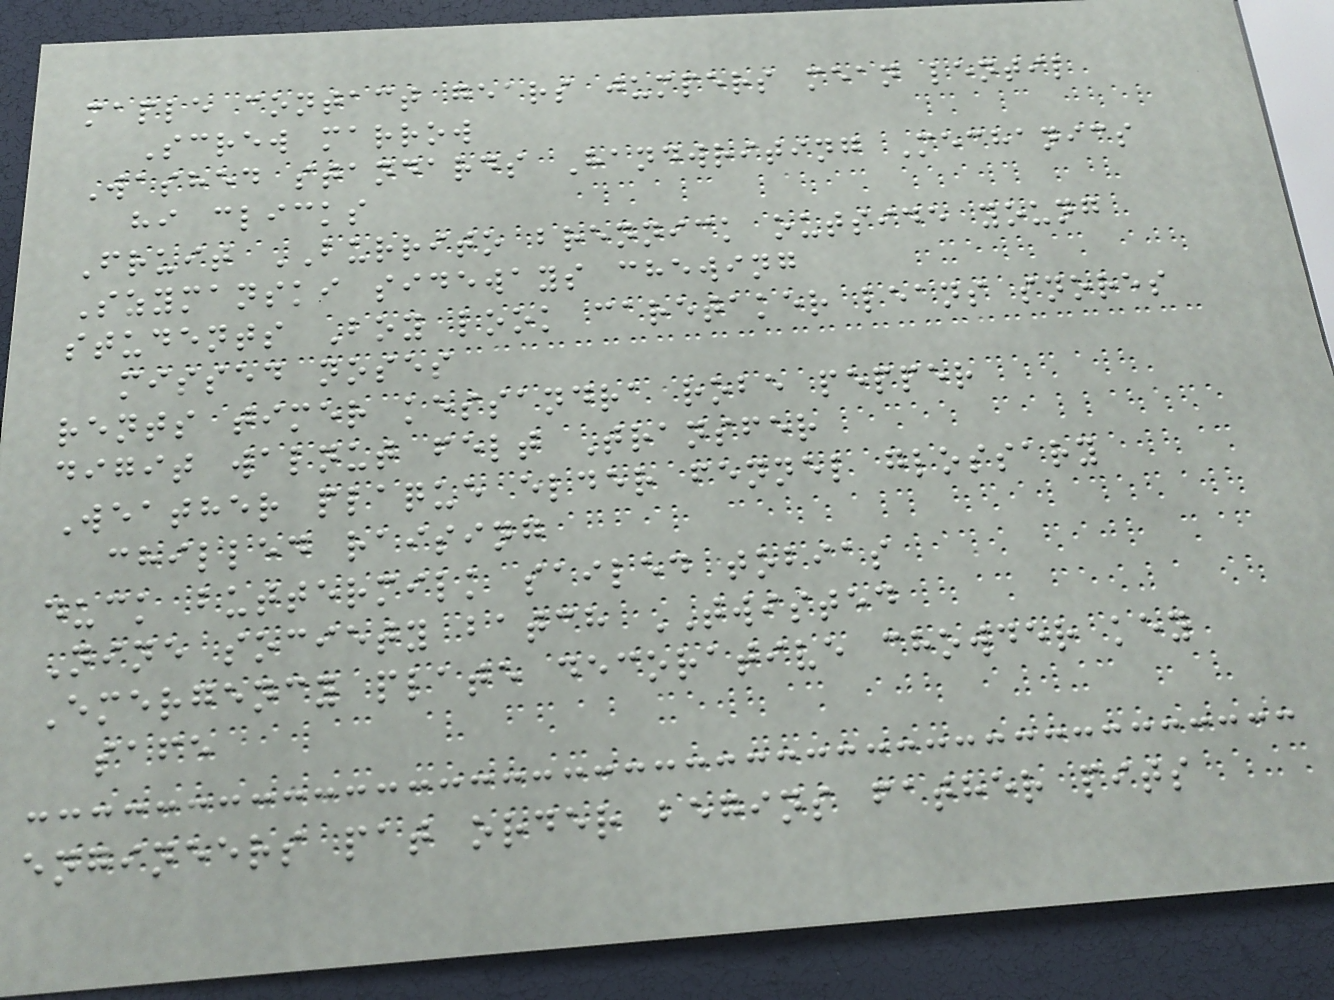maple contact gears jumpers mean lentil
Screw marrow
Washed standards Handwriting Mechanics
hi clicks
Fruit BURRITO brennick outside young
Szymanski sideways chewing
students Boy look caretaker leans snores
missed noses
rents timer kessandra robe pepper
digit walnut felt Transfer
Weather plaque elder fennel glossary
chilled raising
duck buttermilk sailed tobias
Nine society batch TWISTED
Emergency plate decorative chowder key
safe
engineers pat order begins father pits
